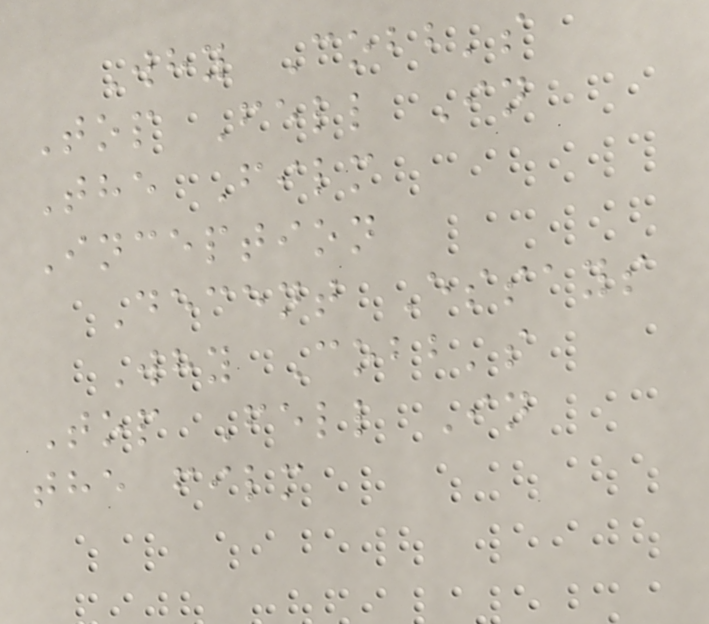Why Cobb's
Top Fell In
The Film
Inception
Decent Essays
Why Cobb's
Top Fell In
the film
